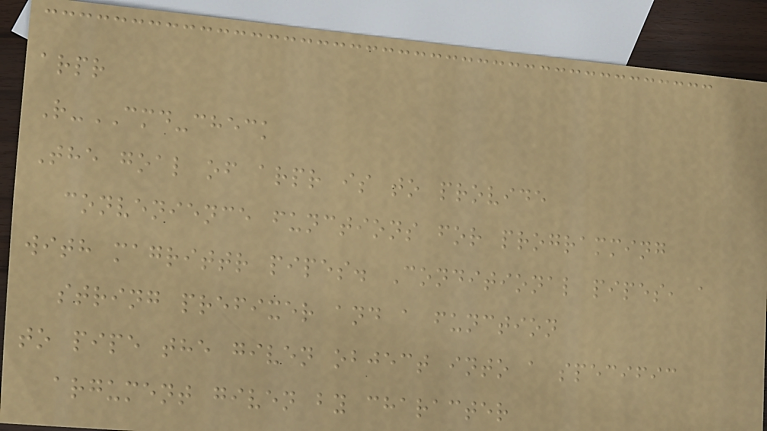arpr
R-CMD-check
The goal of arpr is to provide
convenience functions for programming
with magrittr pipes. Conditional pipes, a
string prefixer and a function
to pipe the given object into a specific
argument given by character
